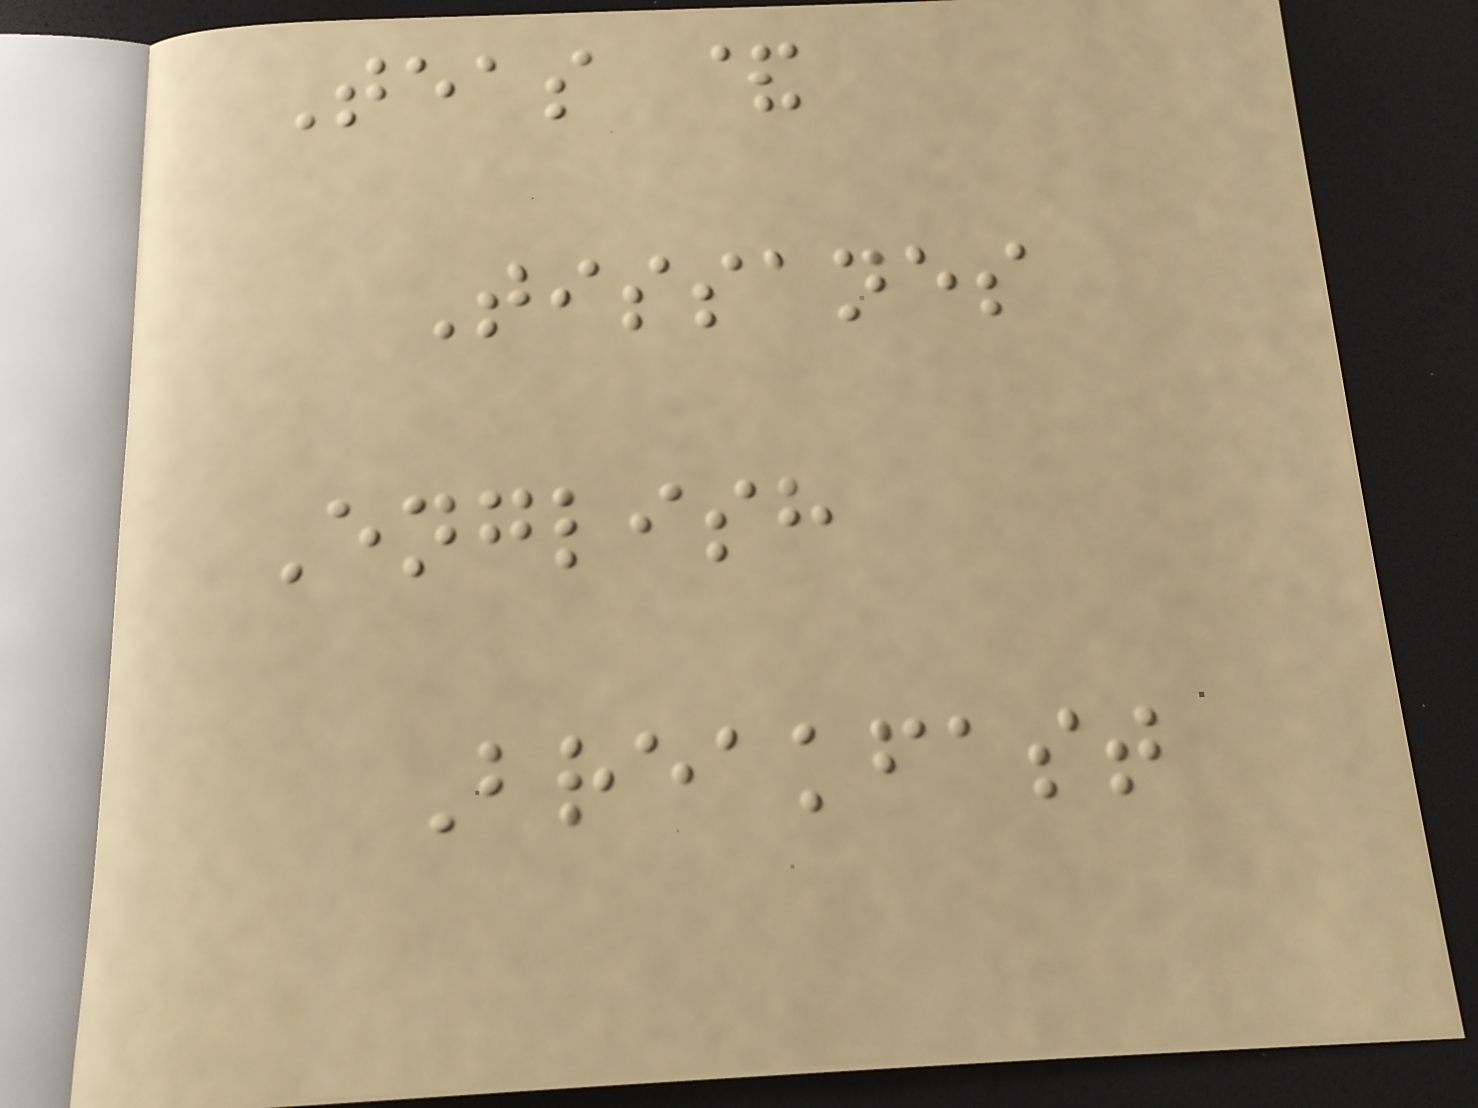Teas &
Tissanes
English
Breakfast
